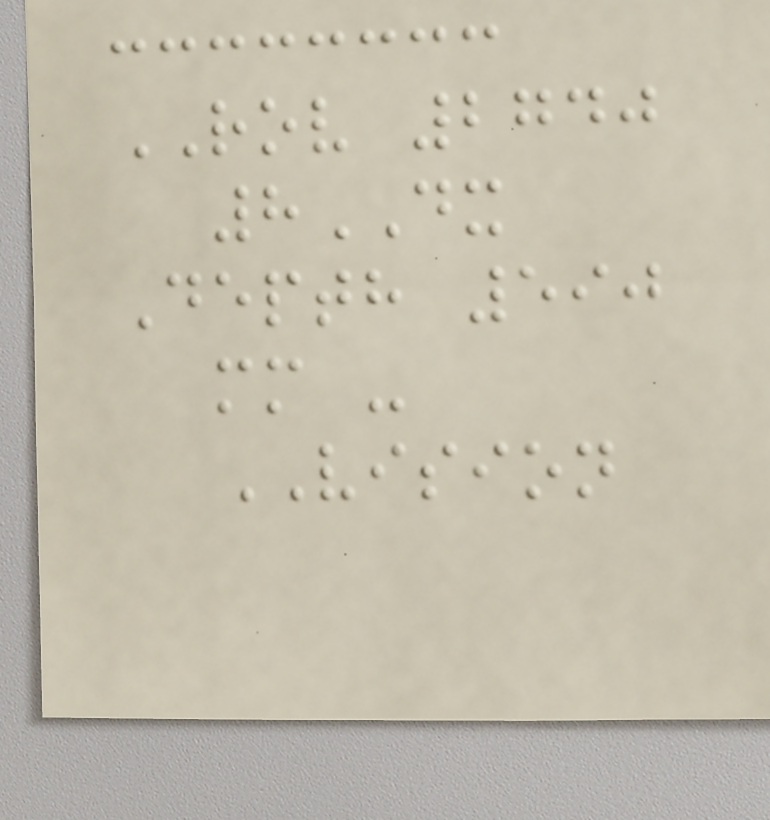ROV 2740
8DX
Depth 590
mm -
VISION
